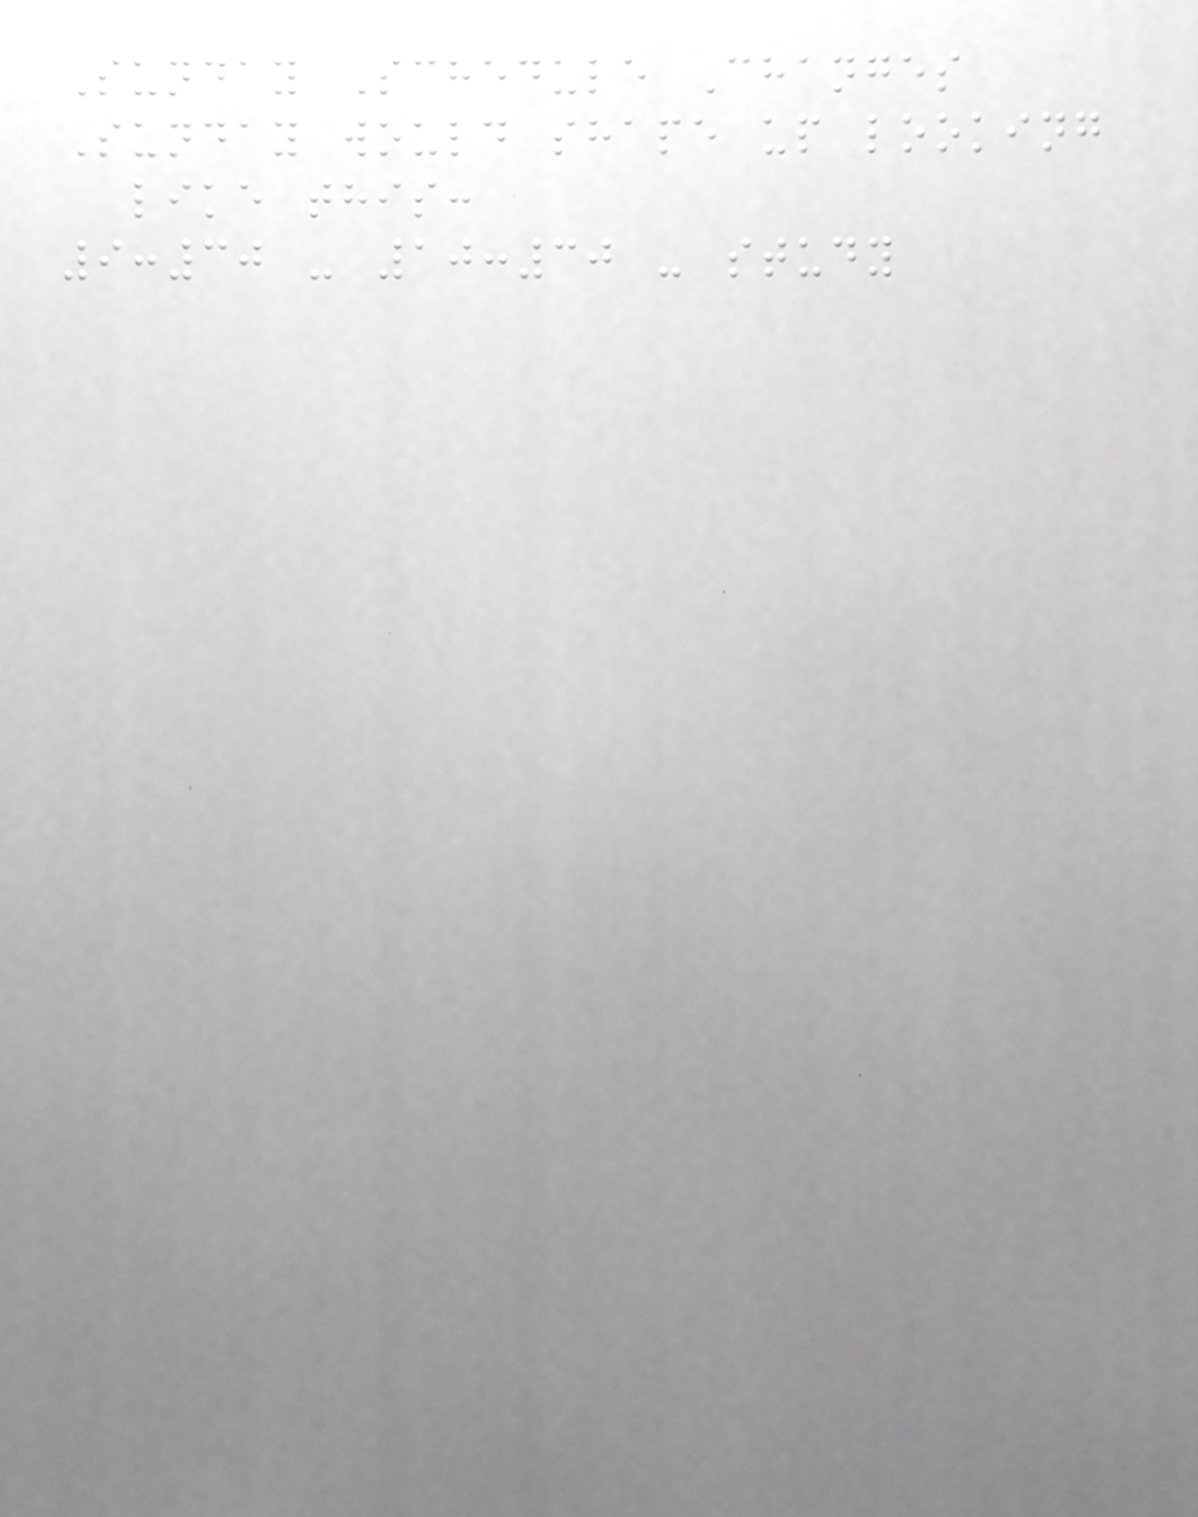Sunday Schedule Changes
Sunday would shape up looking
like this:
9:30 - 10:30 - study
